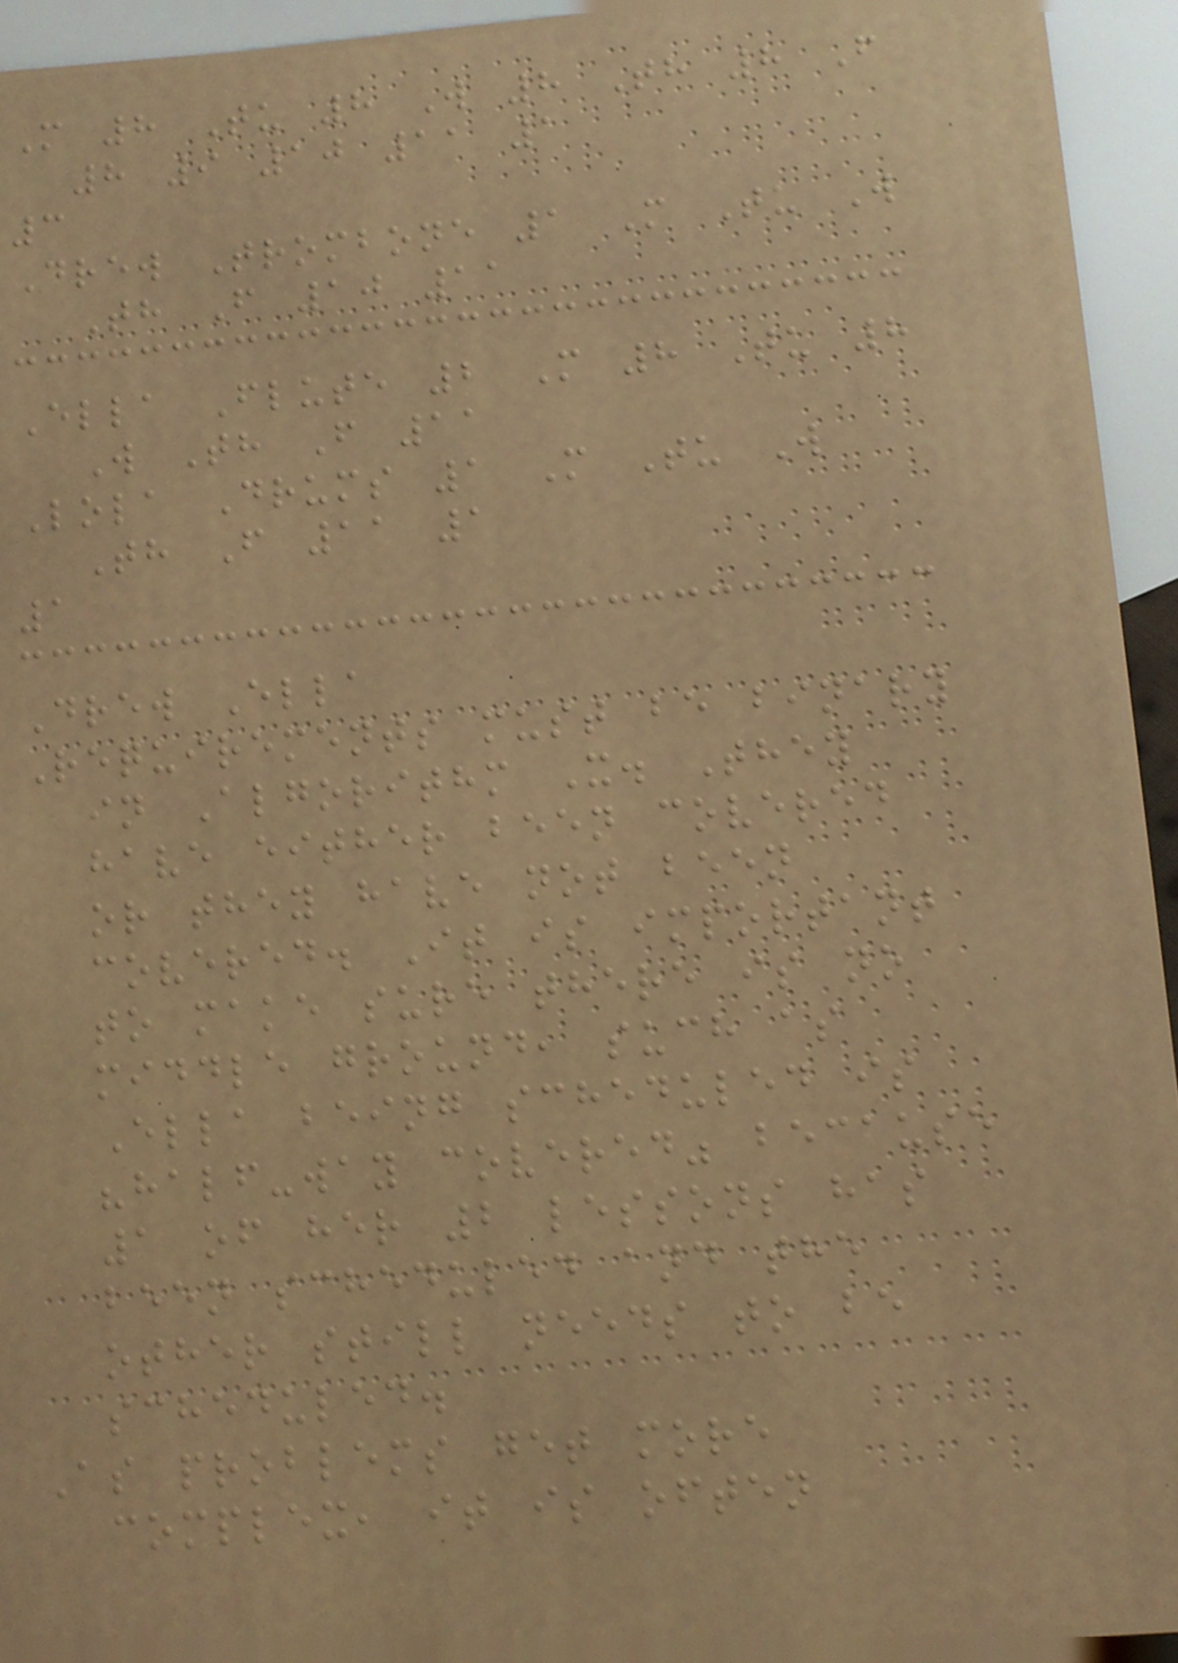M 8 Tu 8 W 8 Th 8 F
8 9 10 11 1
3
Drew Trombone 1 M Tu W
Th F 10 11
Ella Flute 2 M 8 Tu 8
W Th F 11
Lola Drums 1 M Tu W
Th F 11 1
1
Drew Ella
Requirements must be binary
in Algorithm X. They
have either been covered
or they have not been
covered. It is important
to make sure there is no
middle ground, such as
Ella being scheduled is
"half-way covered" because
1 of her 2 lessons has
been scheduled and the
other still needs to be
scheduled.
As problems get more
complex, it is often
